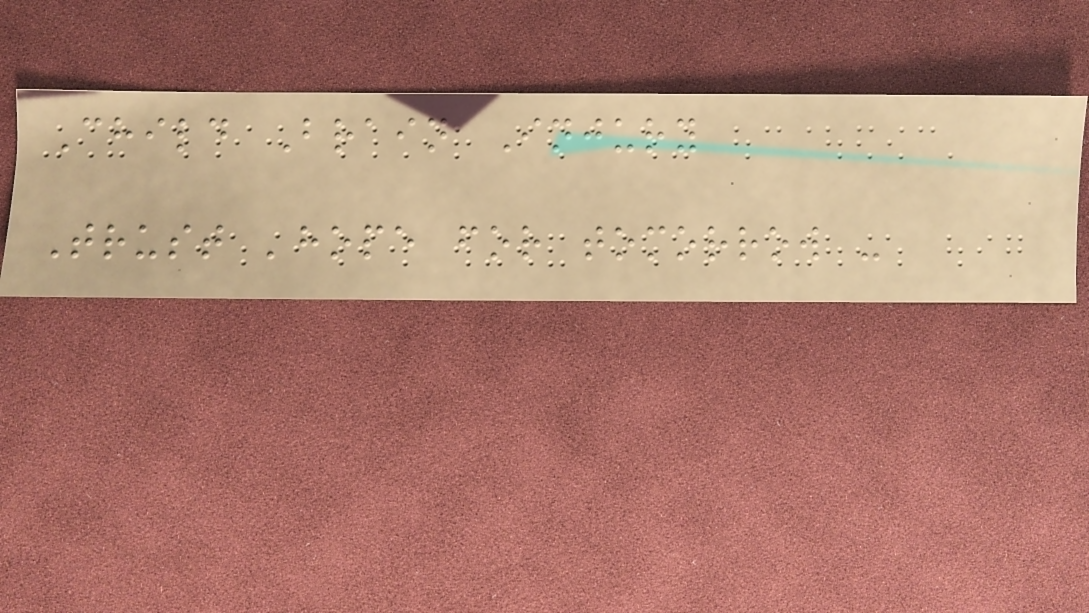Child Brain Injury
Trust 'hope for tomorrow -
